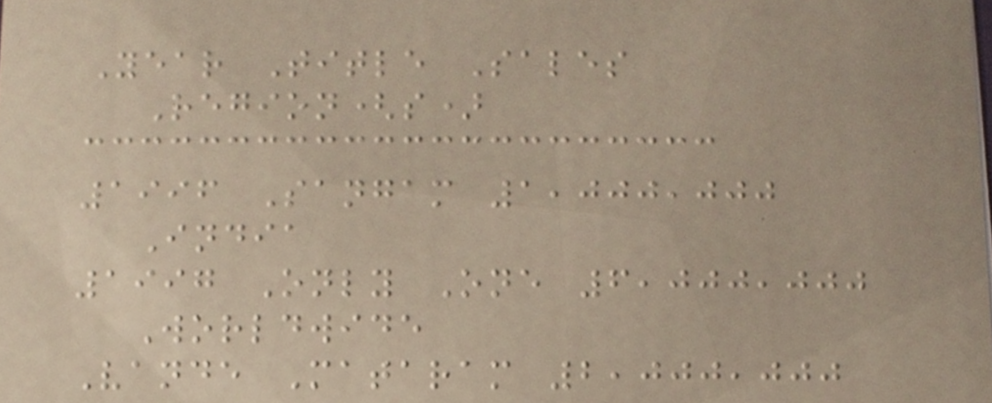Year Title Sales
Region(s)
1996 Sangam 1,000,000
India
1997 Only One 6,000,000
Worldwide
Vande Mataram 2,000,000
